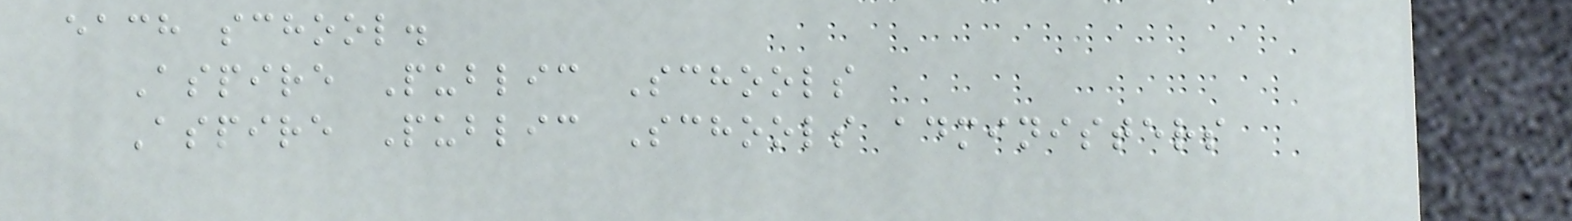each school.
Aspire Public Schools
Aspire Public Schools administers
